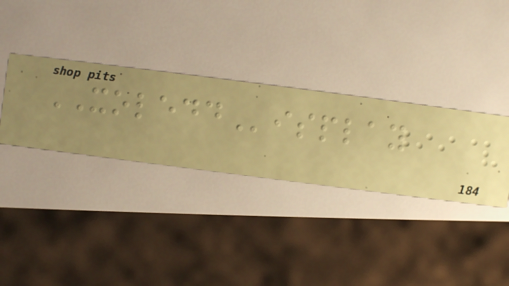XOLEDDisplay
